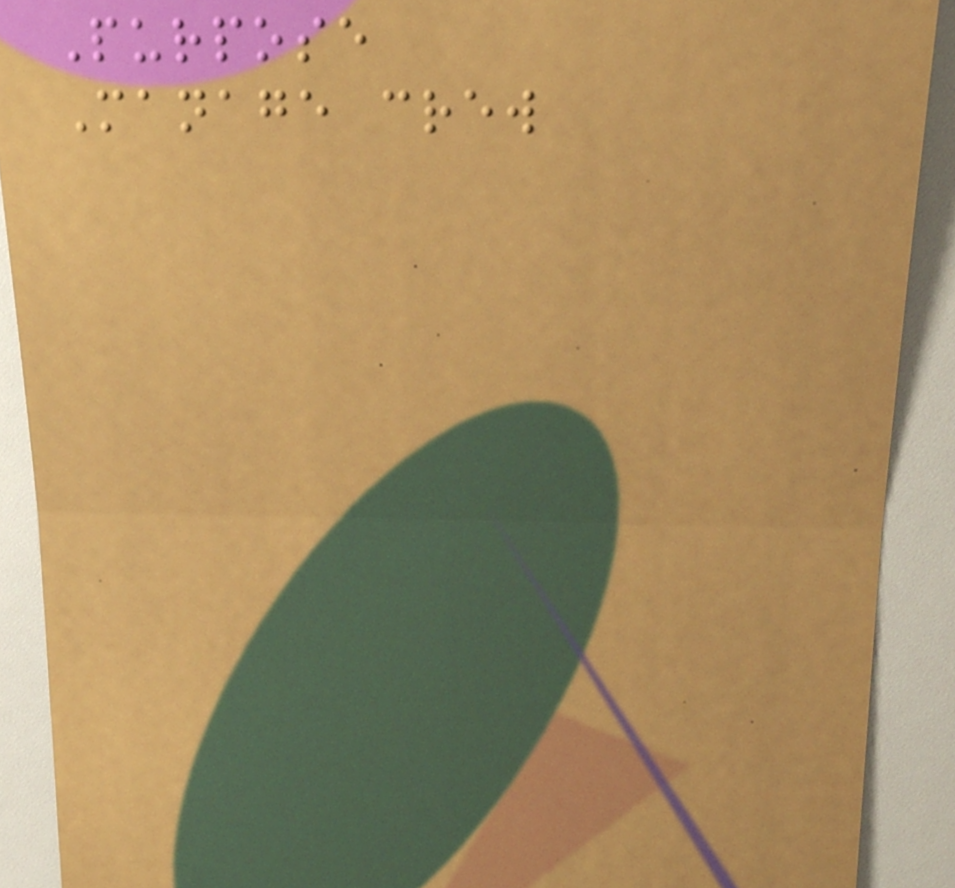Purpose
Manage crew
